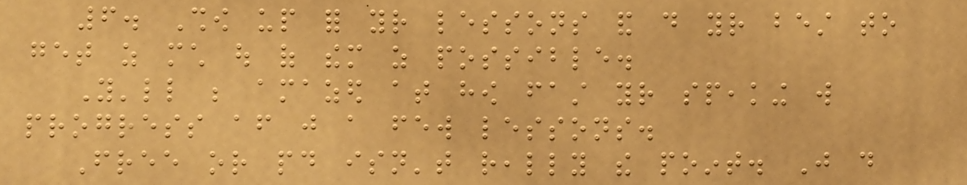6. Show up for your lessons and do your best to
get as much out of them as possible.
You'll be amazed at how fast your speaking will
progress after just a few lessons.
Free or paid isn't really the point. Just do
